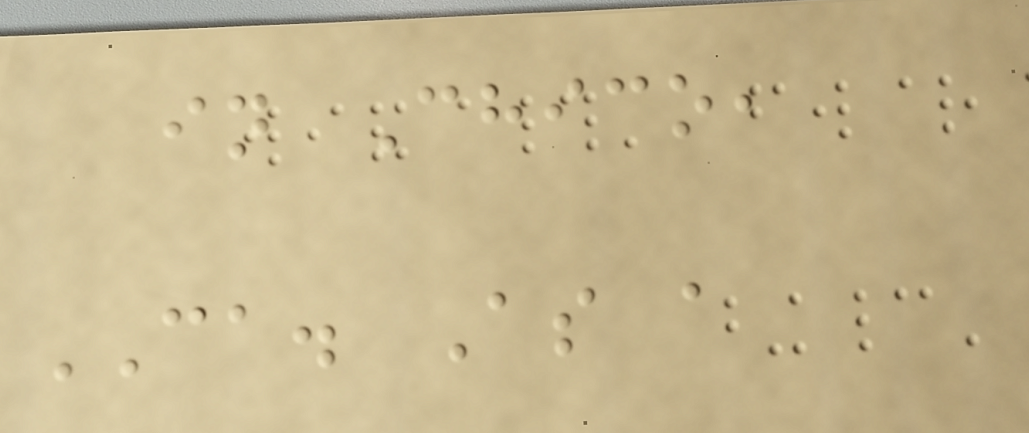in Chico,
CA. As a
